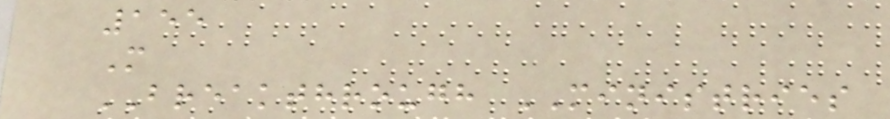155
M
BREAKTHROUGH MINISTRIES
